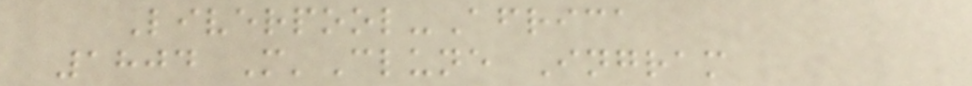Liverpool-Africa
1804 M'Clune Ingram
